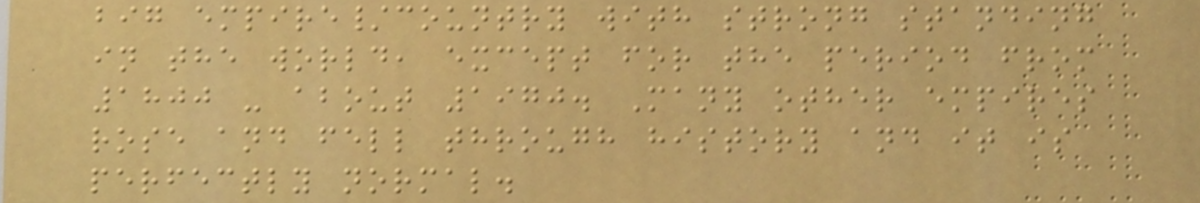big empire/country with strong standing
in the world, except for the period from
1800 - about 1970. Many other empires
rose and fell through history and it is
perfectly normal.
